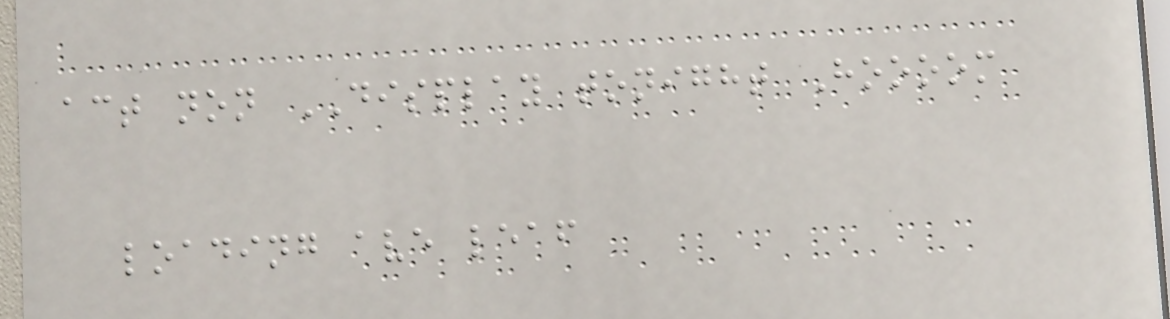act non DISPLAY tonight Hoooom
loading ave leaf
